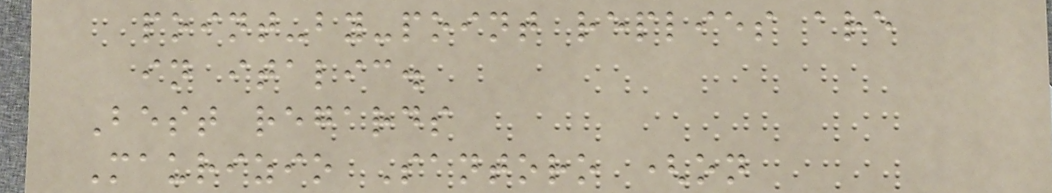point-by-point replies are
in italic.
Best regards
Maurizio Santoro (on
